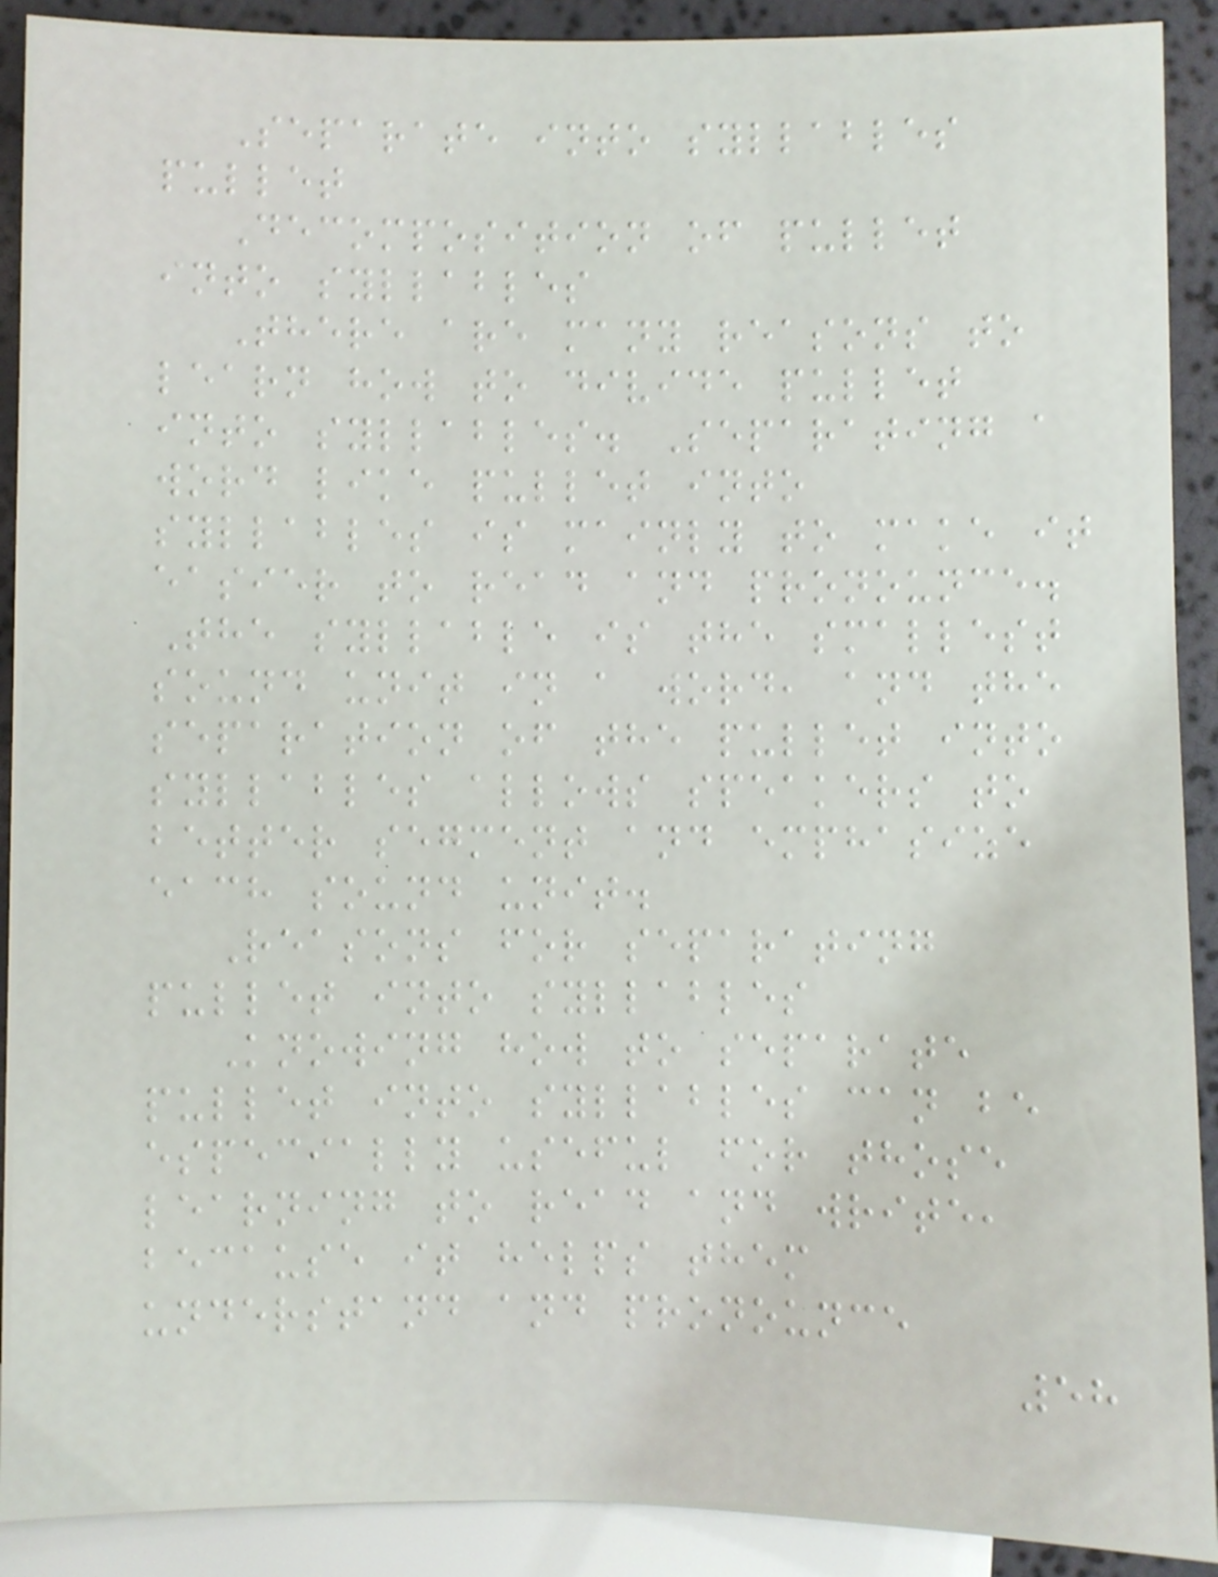Separate into syllables
pullet
Decomposition of pullet
into syllables
There are many reasons to
learn how to divide pullet
into syllables. Separating a
word like pullet into
syllables is mainly to make it
easier to read and pronounce.
The syllable is the smallest
sound unit in a word, and the
separation of the pullet into
syllables allows speakers to
better segment and emphasize
each sound unit.
Reasons for separating
pullet into syllables
Knowing how to separate
pullet into syllables can be
especially useful for those
learning to read and write,
because it helps them
understand and pronounce
58
